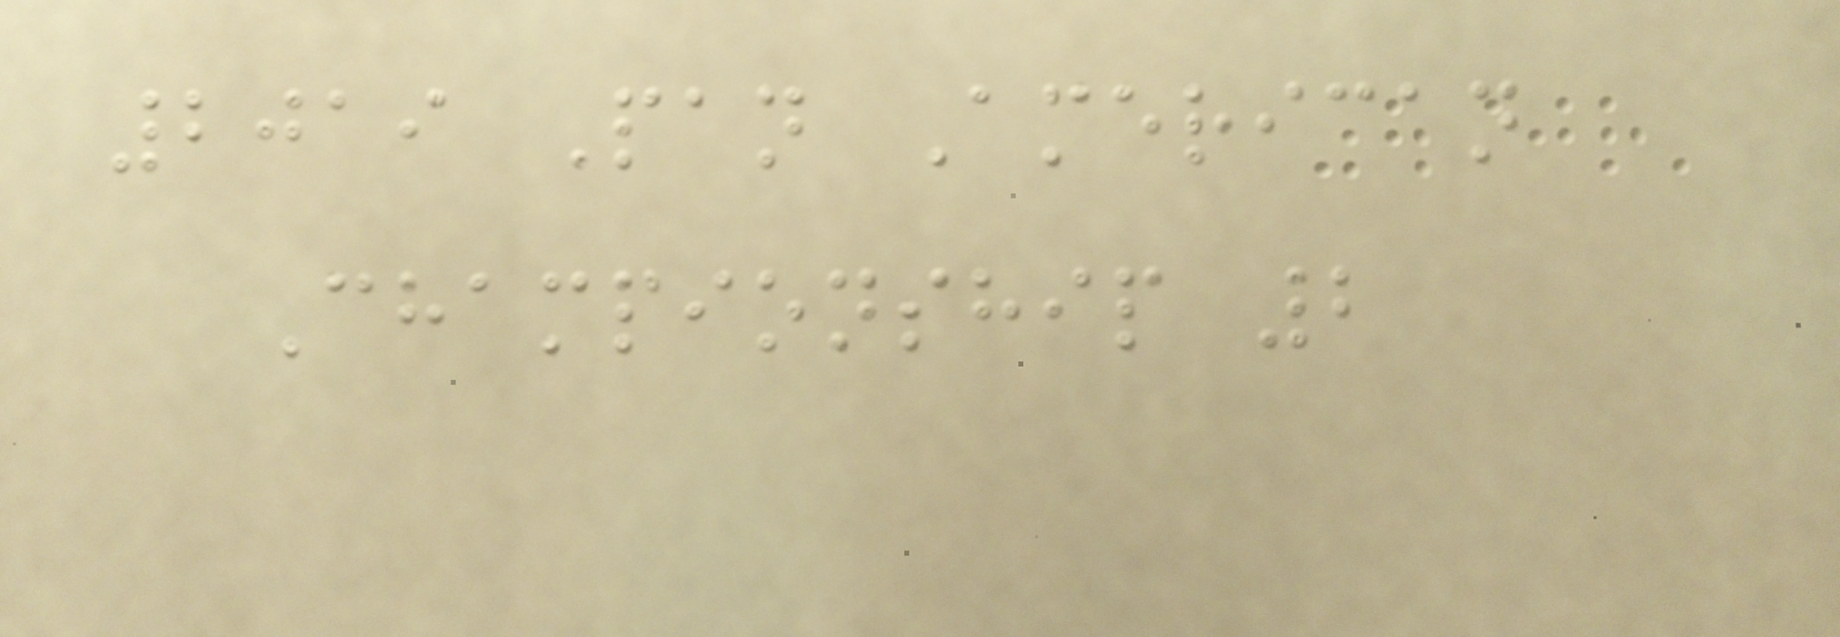2019 Pan American
Championship 2
